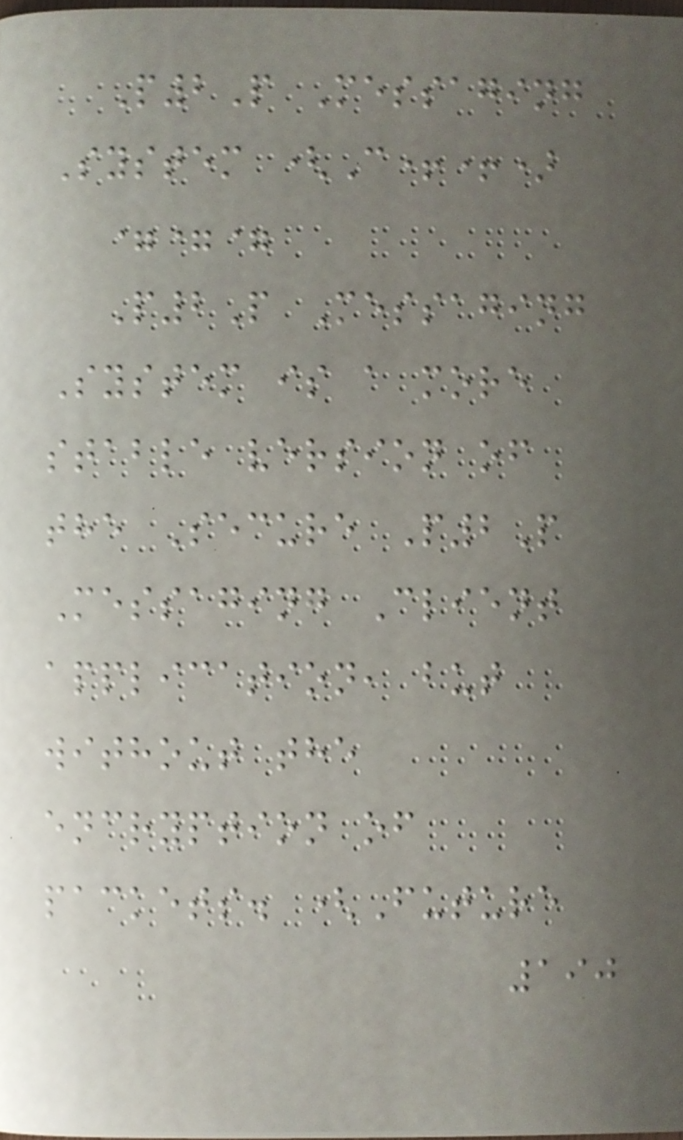P2P Messaging
System (C++)
===
P2P Messaging
System is a more
stable version of
the Secure P2P
Messaging Client
application, but
without the
encryption of
packets. (Future
190
